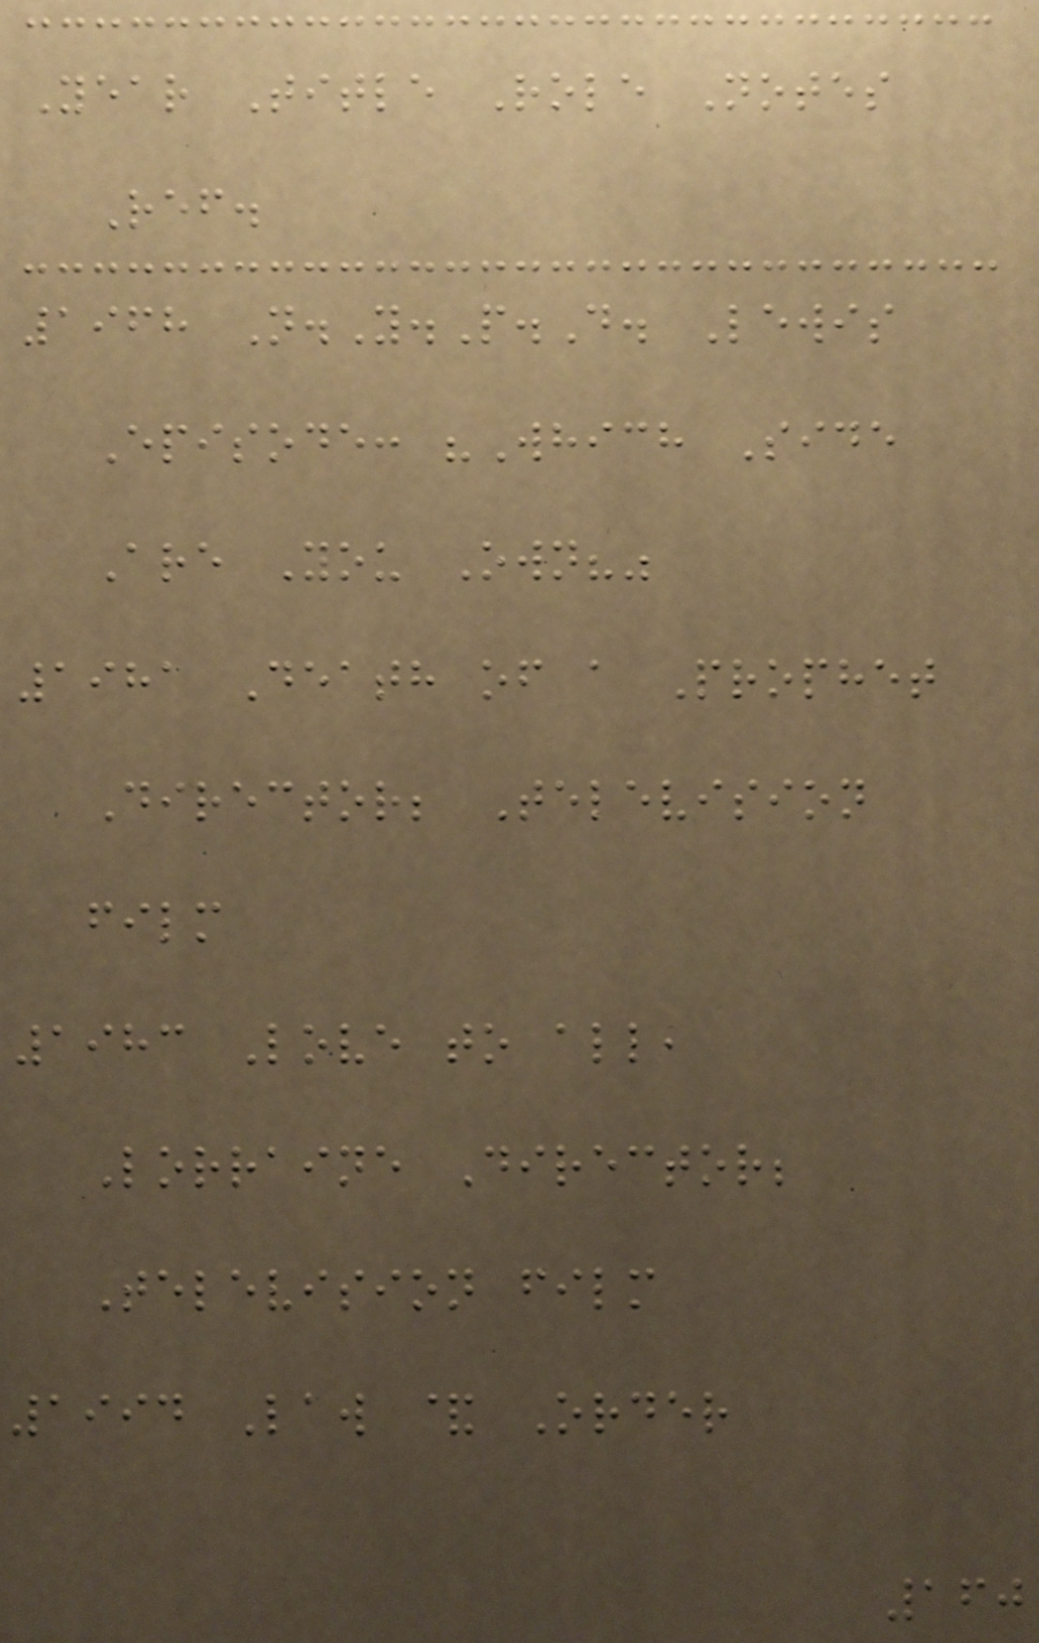Year Title Role Notes
Ref.
1968 N.Y.P.D. Lewis
Episode: "Which Side
Are You Own?"
1981 Death of a Prophet
Director; Television
film
1983 Love to all,
Lorraine Director;
Television film
1994 Law & Order
160
